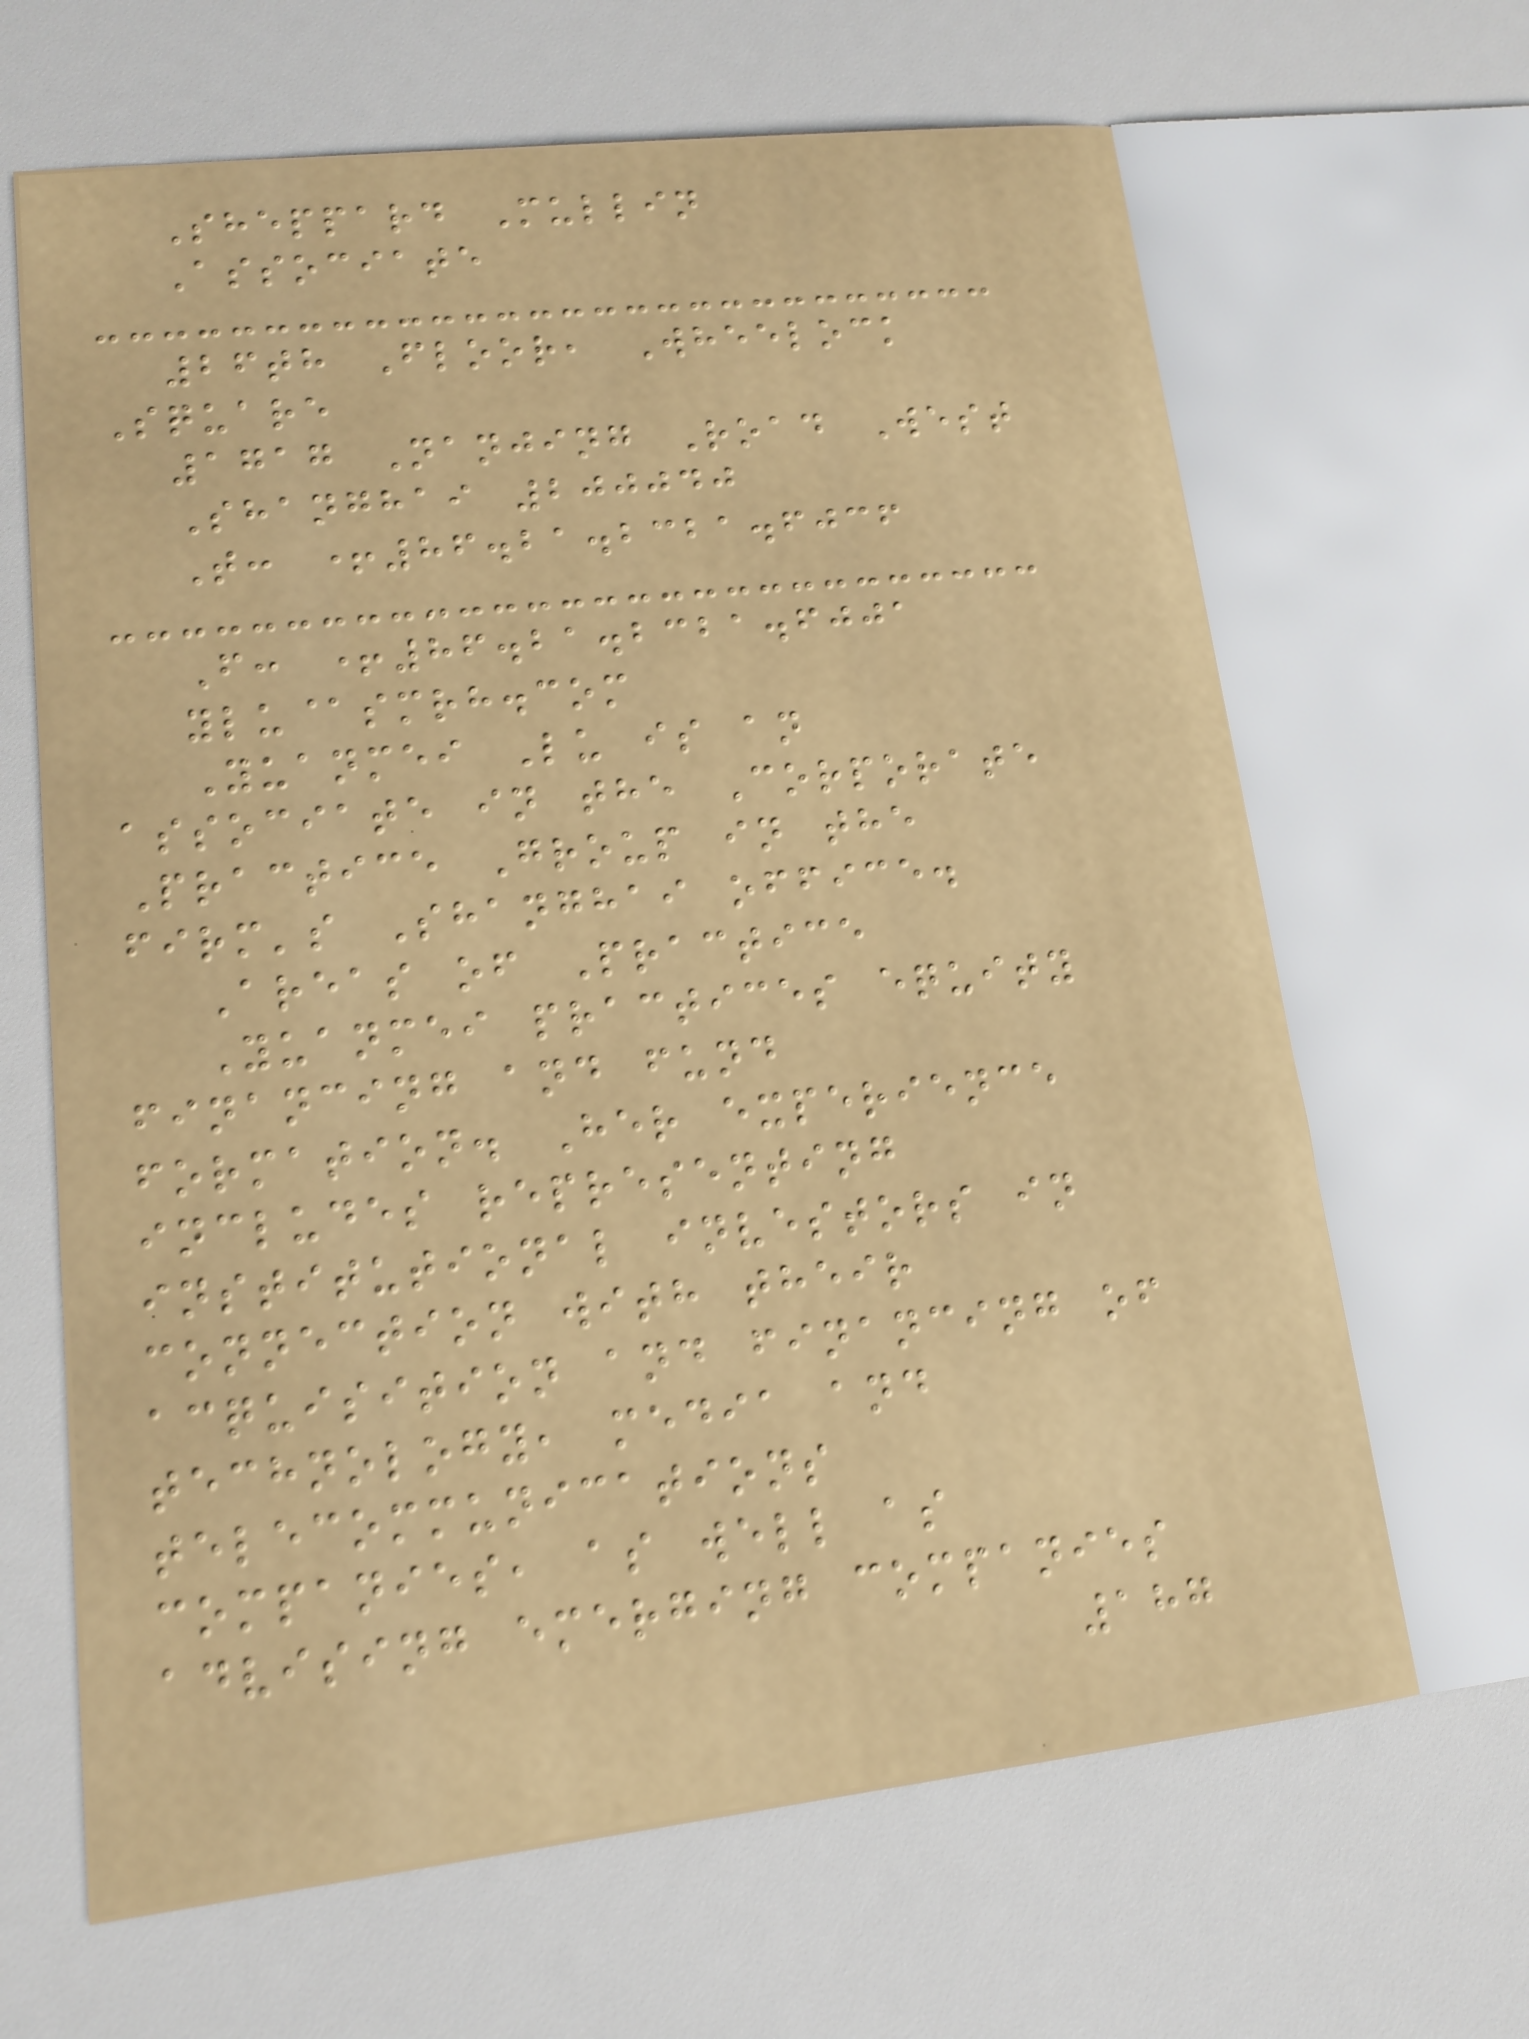Sheppard Mullin
Associate
26th Floor, Wheelock
Square
1717 Nanjing Road West
Shanghai 200040
T: +86.21.2321.6036
F: +86.21.2321.6001
ylu@smrh.com
Yuanmei Lu is an
associate in the Corporate
Practice Group in the
firm's Shanghai office.
Areas of Practice
Yuanmei practices equity
financing and fund
formation. Her experience
includes representing
institutional investors in
connection with their
acquisition and financing of
technology, media and
telecommunications
companies, as well as
advising emerging companies
187
